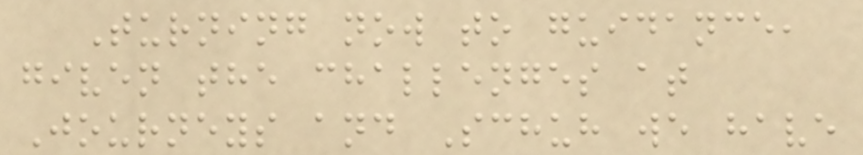Turning now to guidance,
given the challenges at
Journeys and Schuh we have
